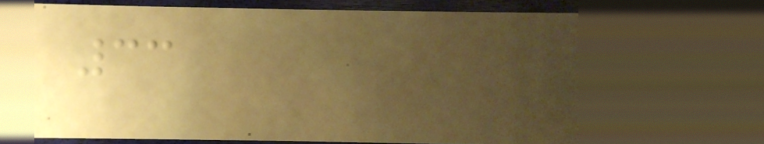33
